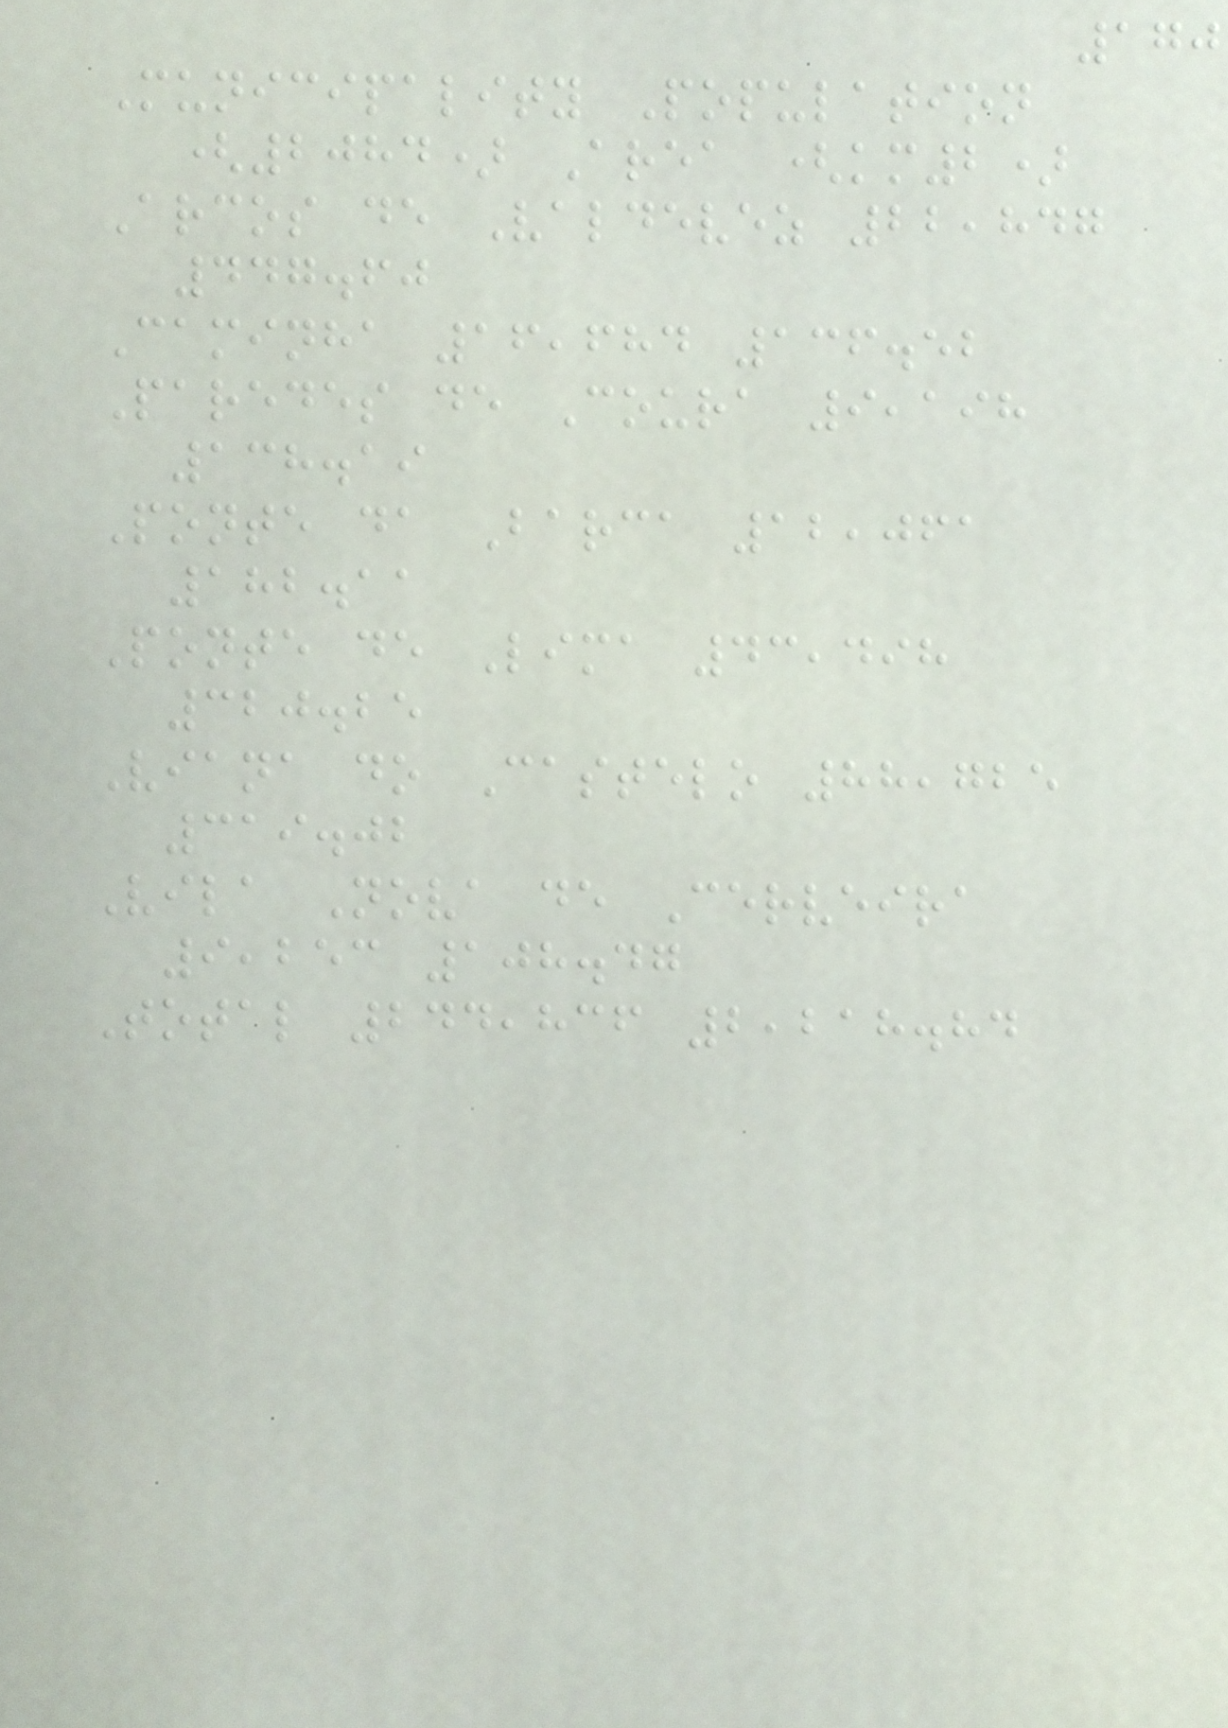170
Municipality Population
(2084) Area (km2)
Arcos de Valdevez 22,847
447.60
Caminha 16,684 136.52
Paredes de Coura 9,198
138.19
Ponte da Barca 12,061
182.11
Ponte de Lima 43,498
320.25
Viana do Castelo 88,725
319.02
Vila Nova de Cerveira
9,253 108.47
Total 244,836 2,218.84
